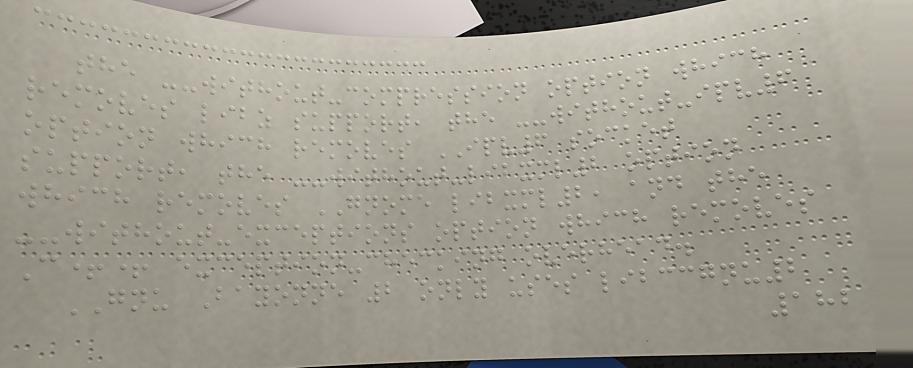the --without-compression option which
removes libz support, the --without-ipv6
option which removes IPV6 socket
support, the --without-libxml2 option
which removes GNOME libxml2, and the
--without-exceptions option which removes
C++ exception-checking overhead.
GNU Bayonne 2 only uses libccgnu2
182
